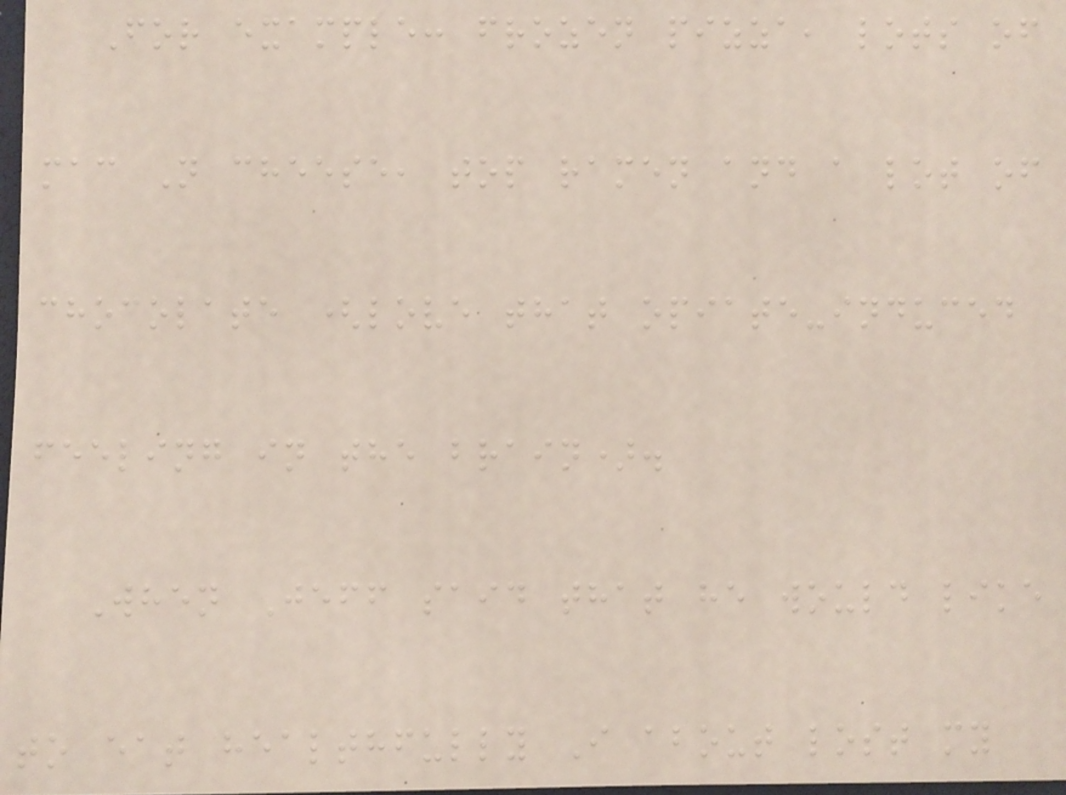For example: frozen pizza, lots of
mac N cheese, top ramen and a lot of
chocolate (love that opiate-induced
feeling in the brain).
When Jeff said that he would like
to eat healthfully I about lost my
